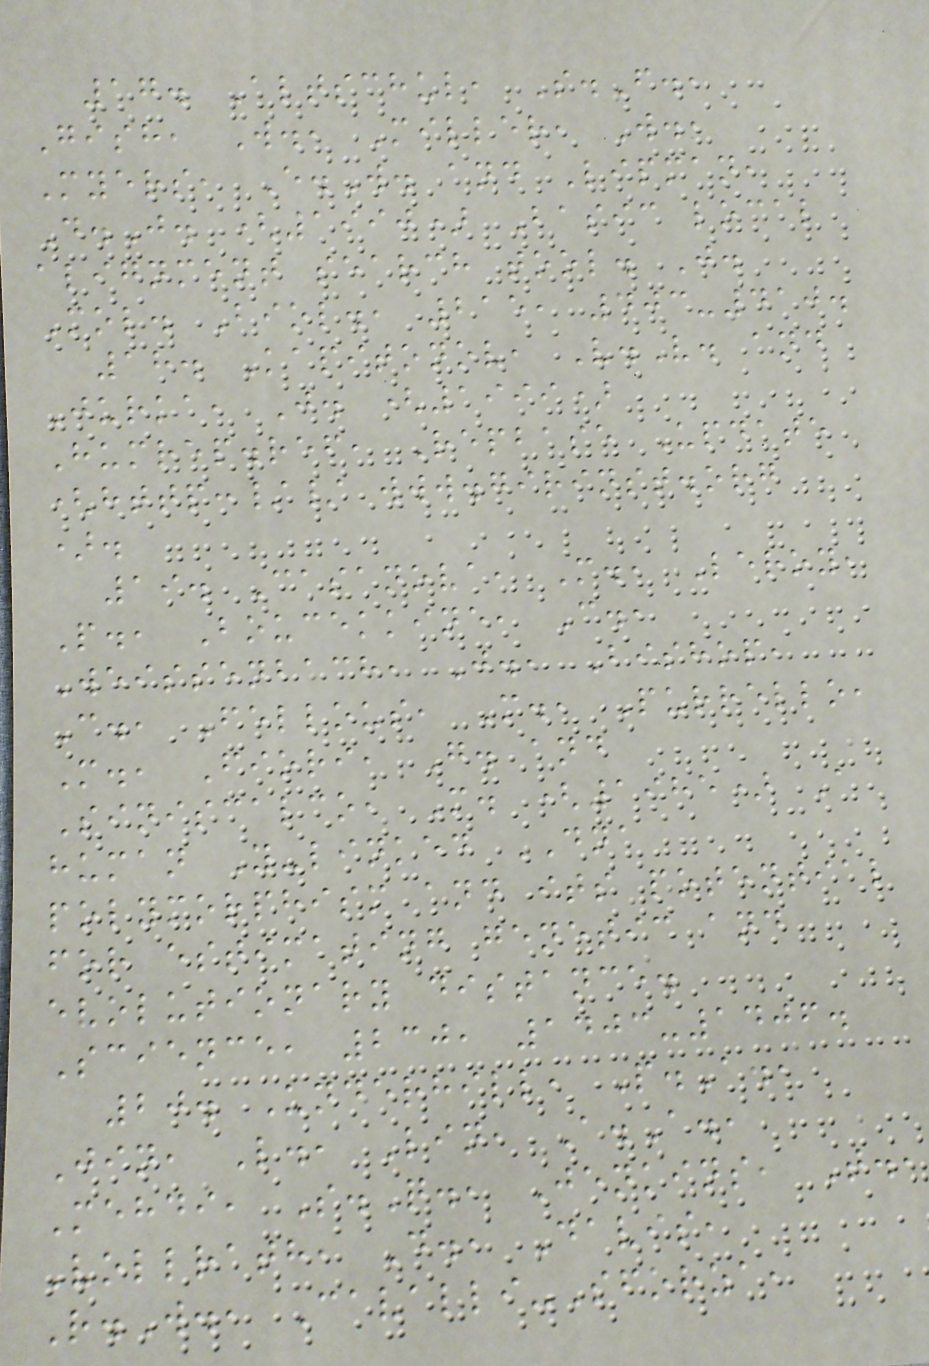17. Altschul, S.F.,
Gish, W., Miller, W.,
Myers, E.W. and Lipman,
D.J. (1990) Basic local
alignment search tool. J.
Mol. Biol., 215, 403-410.
18. Kapitonov, V.V. and
Jurka, J. (1999)
Humrep.ref, Repbase Update
(http:// www.girinst.org
).
19. Casanova, M., Leroy,
P., Boucekkine, C.,
Weissenbach, J., Bishop,
C., Fellous, M., Purrello,
M., Fiori, G. and
Siniscalco, M. (1985) A
human Y-linked DNA
polymorphism and its potential
for estimating genetic and
evolutionary distance.
Science, 230, 1403-1406.
20. Underhill, P.A.,
Jin, L., Lin, A.A.,
Mehdi, S.Q., Jenkins, T.,
Vollrath, D., Davis,
R.W., Cavalli-Sforza,
